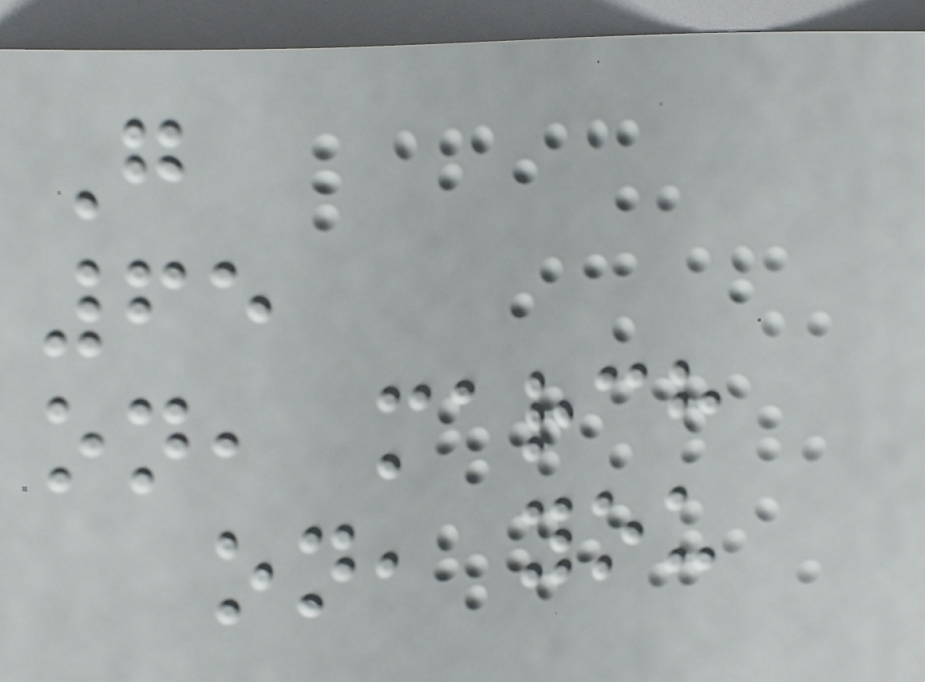G
65
on, march
on, you
